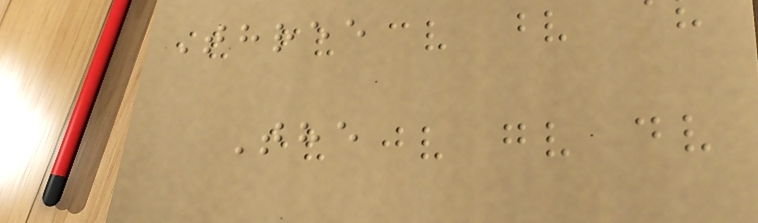Three
The
